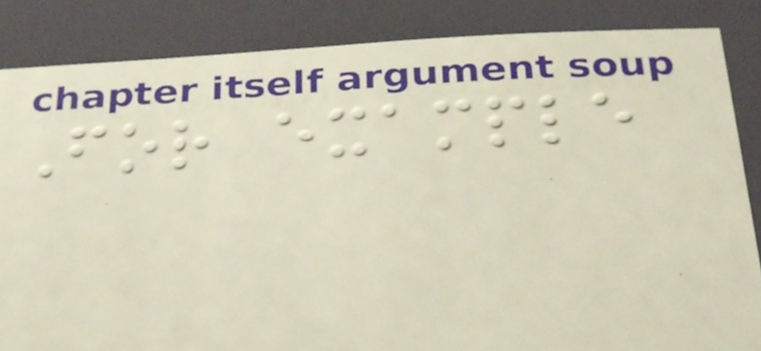For example
